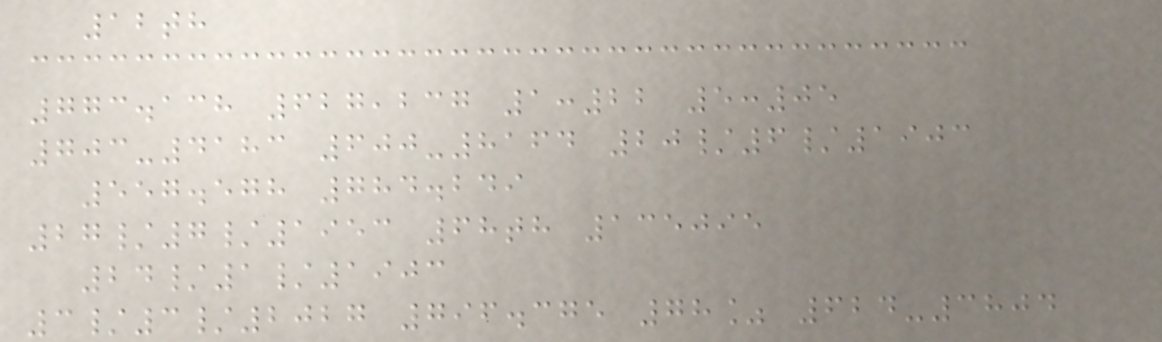12th
773.138 627,237 1:22 5:05
703-4183 600-8164 20/6/1903
557.578 784.249
27/7/1953 68th 135095
24/1/1903
3/3/2027 796.375 78% 624-3804
